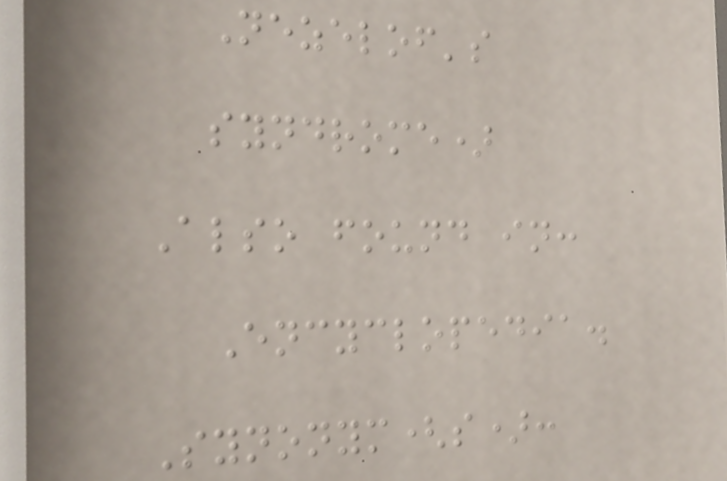Nezelof's
syndrome)
Also found in:
Encyclopedia.
Synonym(s):
